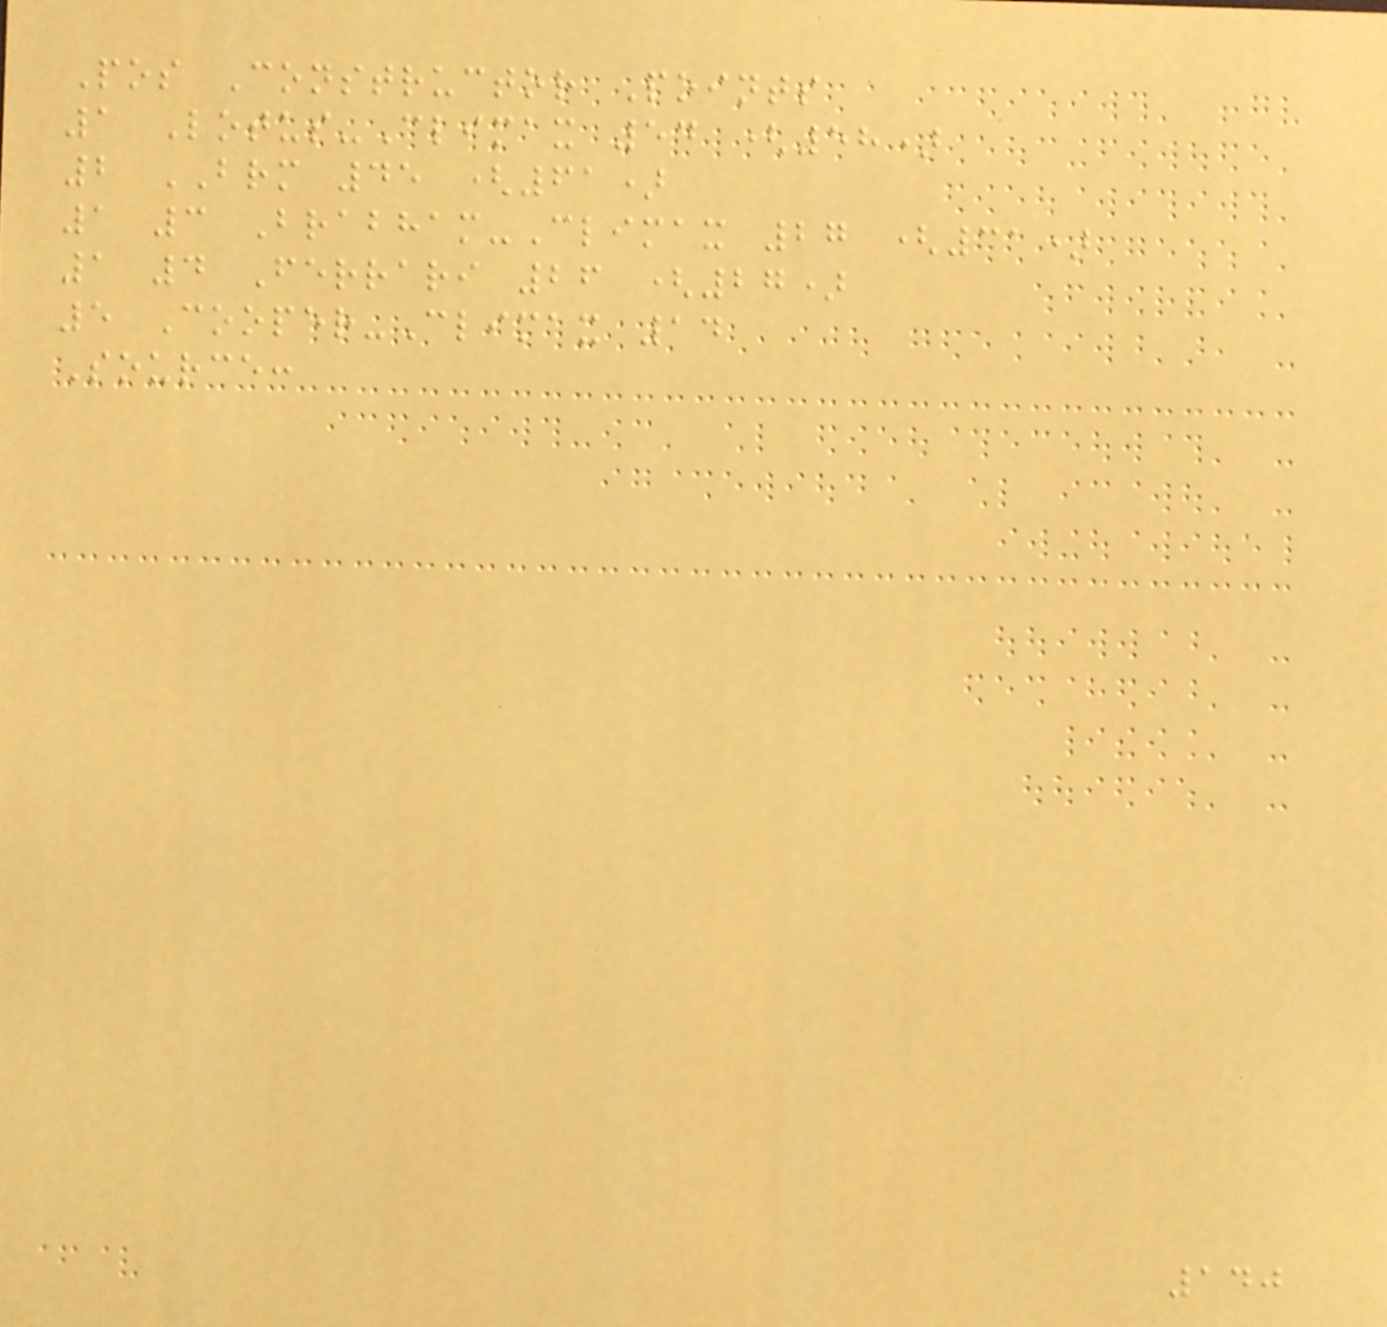Pos Constructor Points
1 Lotus-Climax 54 (58)
2 BRM 45 (61)
1 3 Brabham-Climax 27 (31)
1 4 Ferrari 26 (27)
5 Cooper-Climax 14
Source:
140
